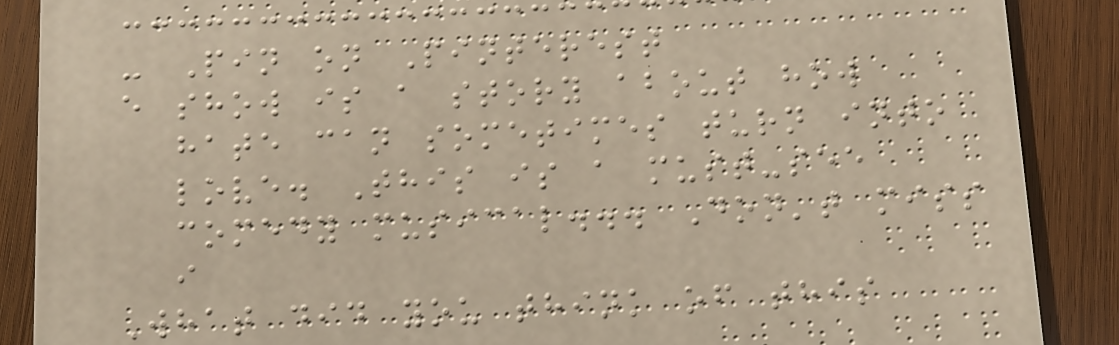- Pin on Pinterest
e show is a story about how
hate can sometimes turn into
love. This is a must-see
comedy musical... Don't miss
i
What did you think of this
